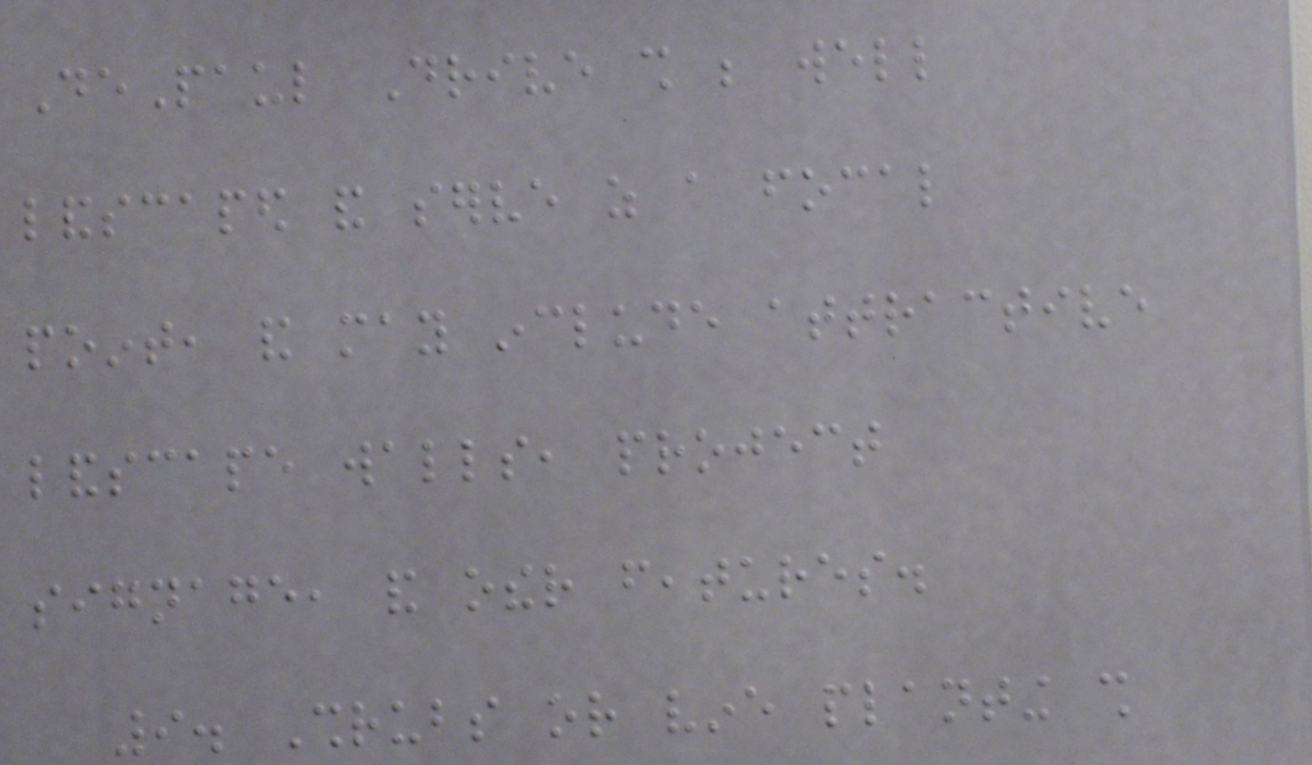DePaul Drive shall be well
landscaped and serve as a focal
point, and may include attractive
landscape walls, project
signage, and other features.
9. Shrubs or vine planting shall
